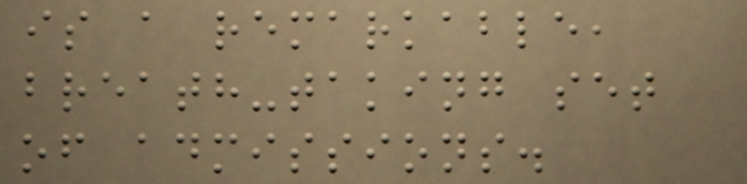is a remarkable,
breath-taking set
of admissions.
